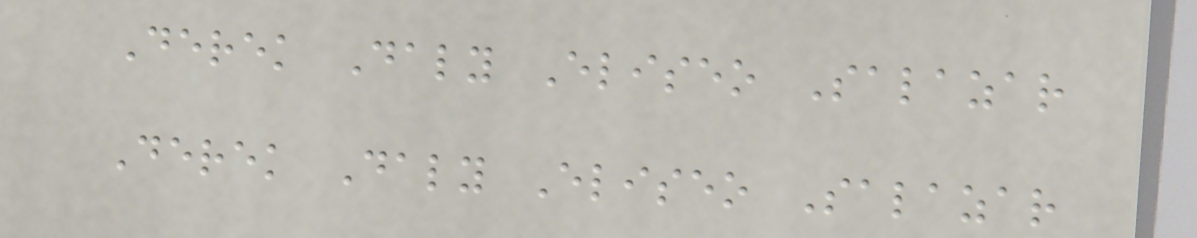Derek Daly Eliseo Salazar
Derek Daly Eliseo Salazar
